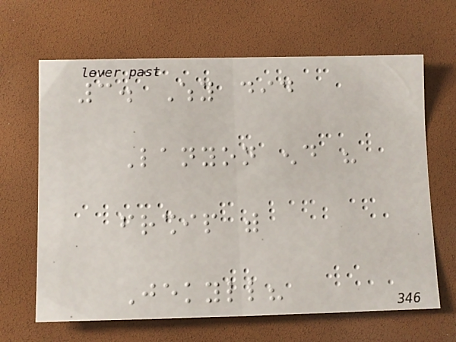3. Why did
Lanyon end his
friendship with
Jekyll?
